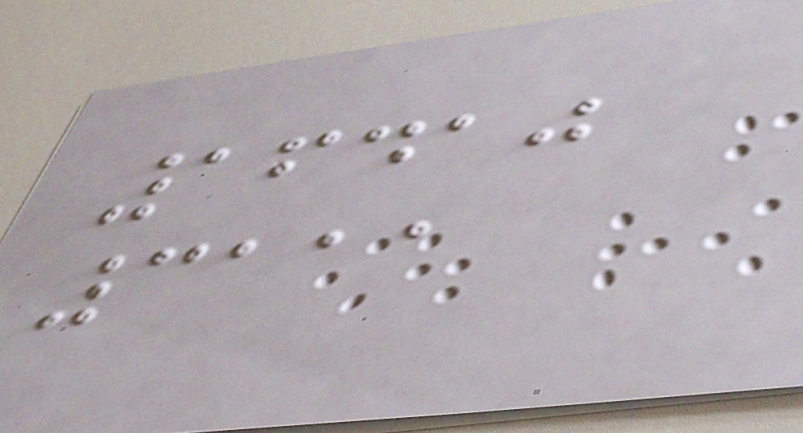16410
3111
